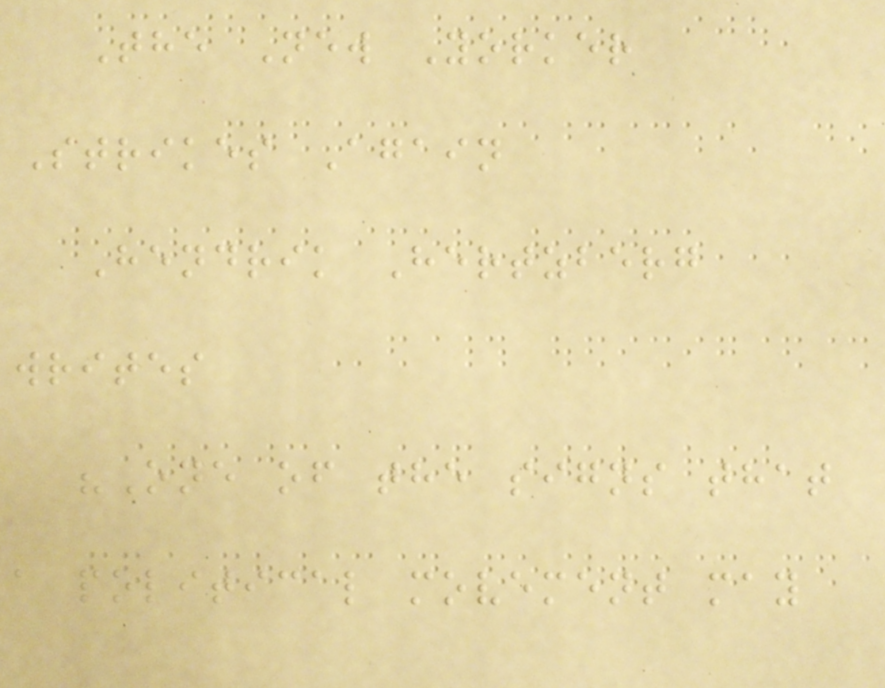The New Yorker
Strikes Again
Hendrik Hertzberg
writes
"One of the signs that
a political movement may
